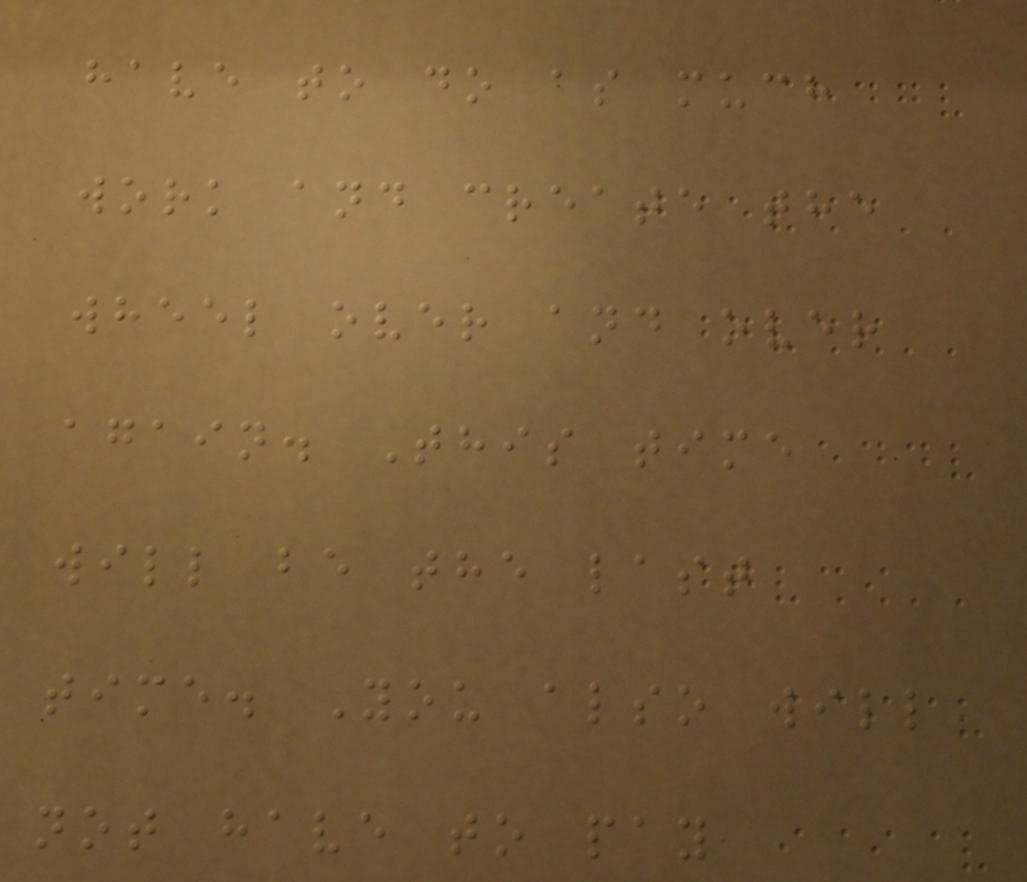have to do as much
work and create the
wheel over and over
again. This time
will be the last
time. You also will
not have to pay
